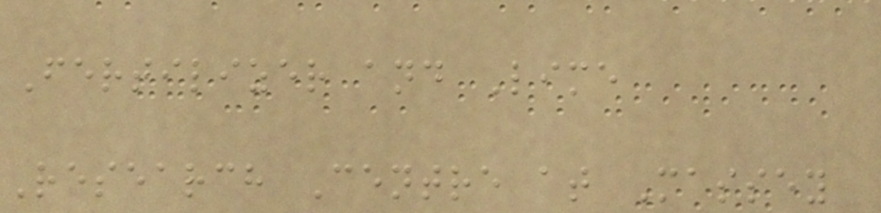Fertilizer and Lime
Research Centre at Massey
